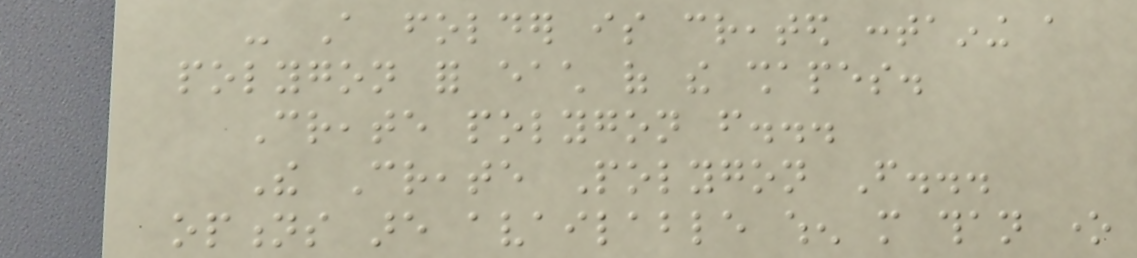- A folder is created containing a
polygon for each of the shapes.
Create polygon from...
The Create Polygon From...
options are available when more than one
